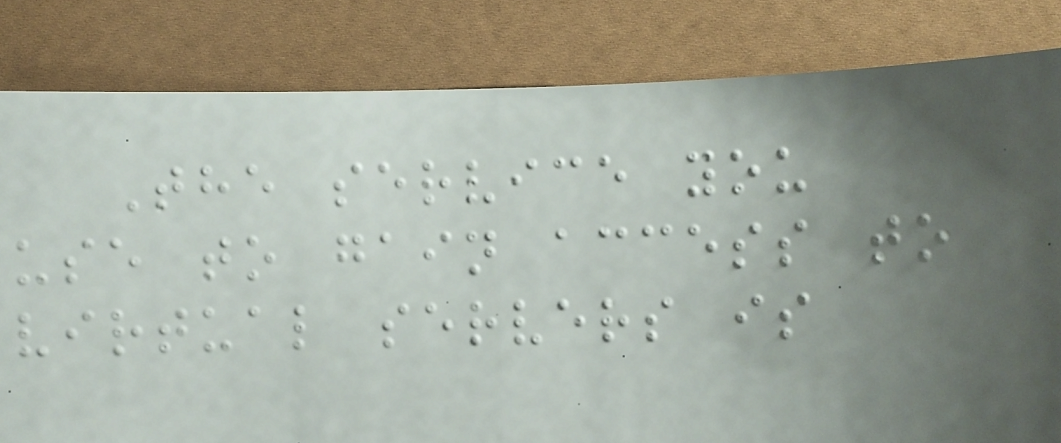The service you
use to gain access to
virtual servers is
